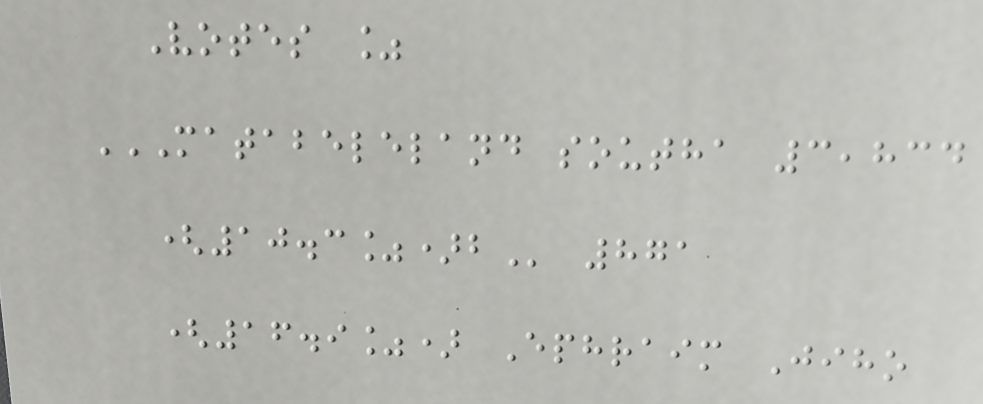Votes %
MATABELELAND SOUTHA 3,834
(10.3%)B 871
(16.9%) Ephraim Jiho
